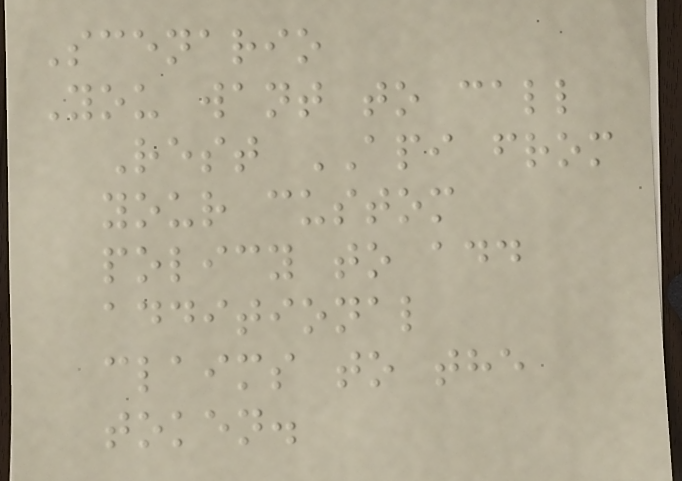Scenario
You want to call
Rest API from
your custom
policy to add
additional
claims to the
token.
